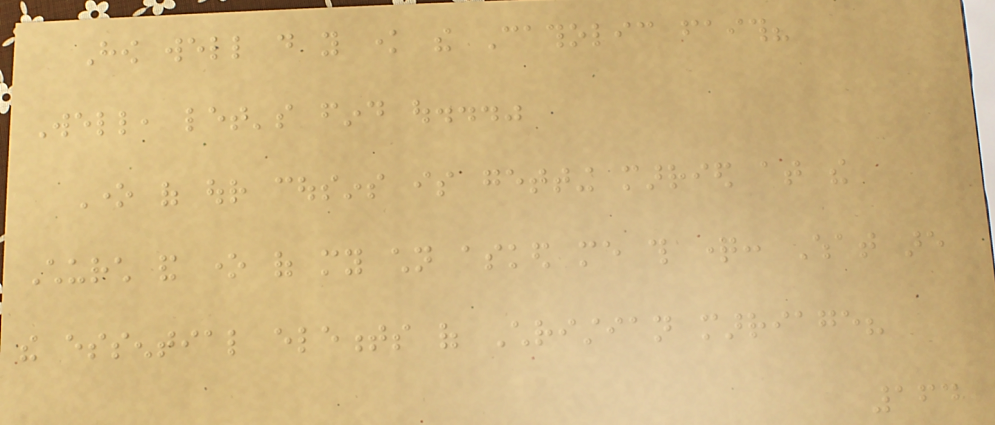How well do you know the Catholic faith?
Well, let's find out..."
One of our cousins is getting married at the
Church and one of my children asked me this question: What are
the essential elements of Christian marriage?
164
